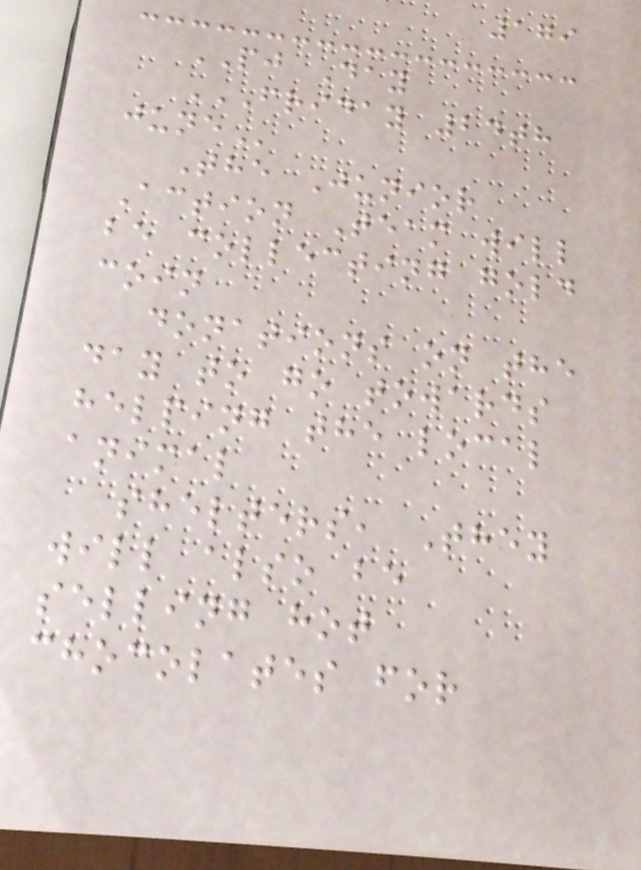179
PJ Day
FRIDAY 24TH
JUNE
The Junior
Action Team will
be collecting gold
coin
donations on the
day to go towards
helping the local
animal
shelters, They
will also be
selling hot
chocolates for
